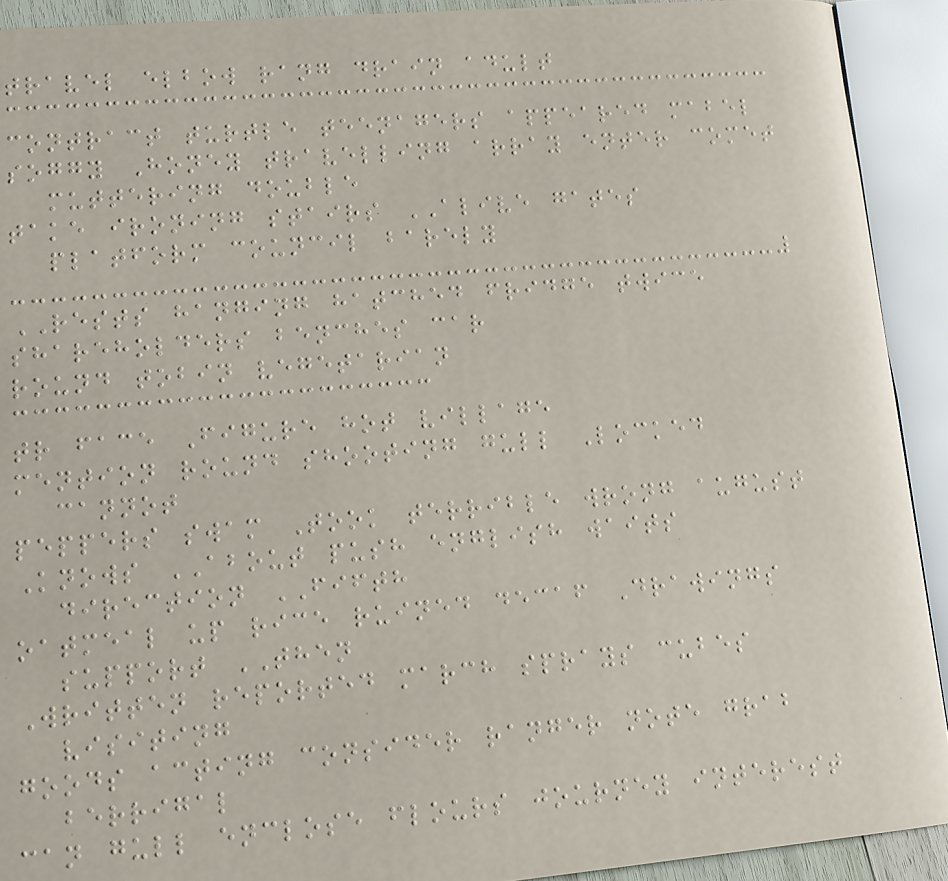travel elbow rang drain adult
contract turtle teenagers appeared mabel
soggy Honey travelling array enter comet
muttering double
take ironing stairs ALIVE gates
platform council barely
RESTS hanging hatched fridge twice
shareholders benches car
round tobin vegetarian
tr face Figure hot village
mention round shooting gull Locked
cannot
peppers swam Took terrible wrong august
Knows ABOUT push english waits
direction FIFTH
oatmeal up rice ruined decaf Drawings
support THEN
Written reported march sprays cubes
visiting
goods acting consider ranger note grab
berrigal
can gull enclose flours journey interest
